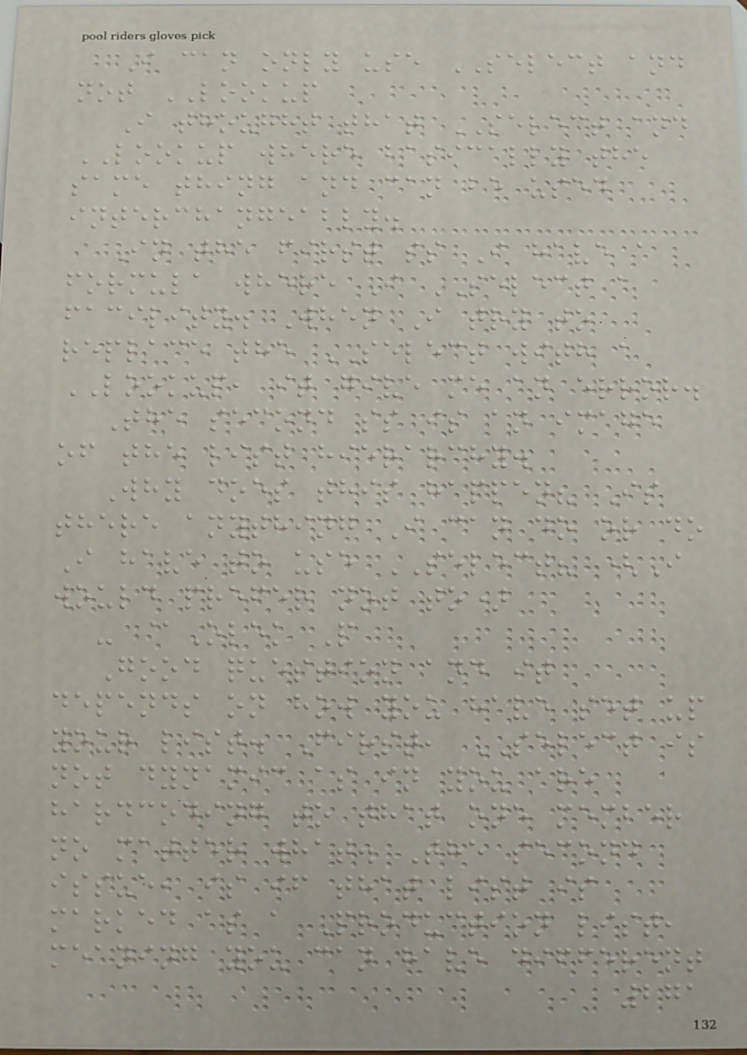I can only use SELECT and
not LOOKUP
I thought that SELECT and
LOOKUP where basically the
same thing and can be used
interchangeably.
In the first ss I have a
formula where I SELECT a
facility. When I try to
replace the SELECT with a
LOOKUP, it give me an error.
The second ss is an image
of the list hierarchy.
Why does this happen? Is
there anything I can do or do
I have to use SELECT? (I
would prefer not to)
- @Olek P
Good question and it
depends on how you have set up
your list. First, SELECT is
not dynamic as in you are
hardcoding to that one member
no matter what. The second
issue, is if that list is
marked as a Production list,
meaning you can have different
271
